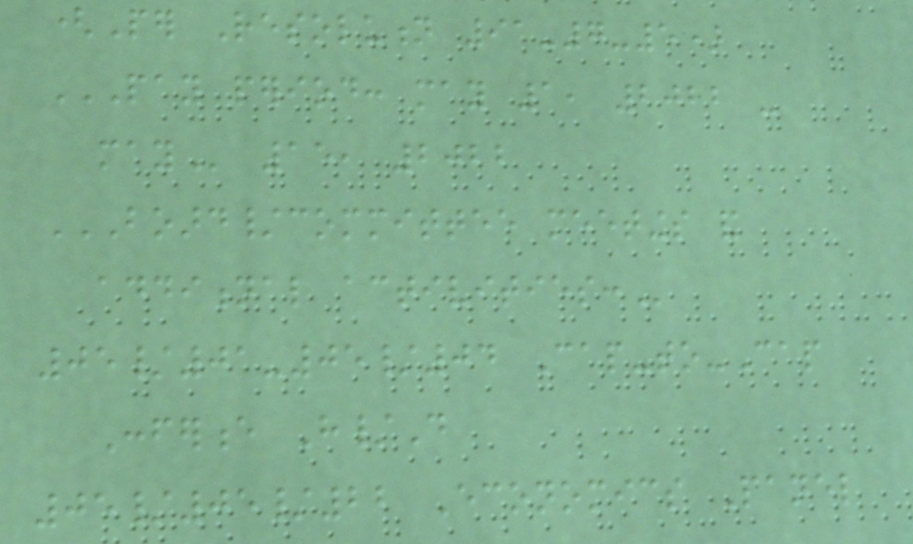(Per Resolution 91-7-5)
PAY PERIOD: MAY 1, 2022 -
MAY 15, 2022
BOARD/COMMITTEE MEETINGS AND
ADDITIONAL ACTIVITIES:
05/01-05/04 Cap-to-Cap
Conference H/D
05/05/22 Economics Panel
